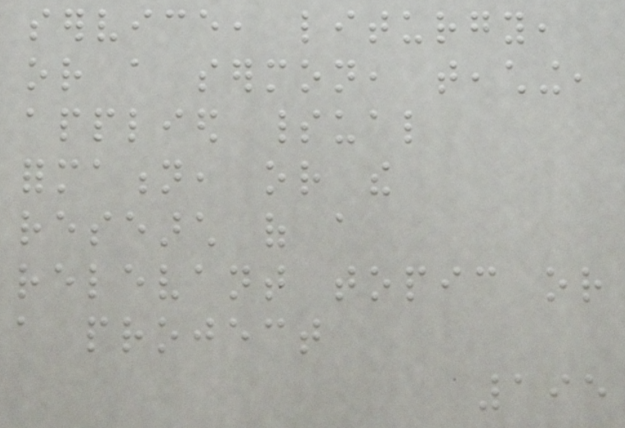service, liturgy,
or a sermon, teaching,
applied spiritual
formation, or the
research of a
relevant topic or
a project
195
